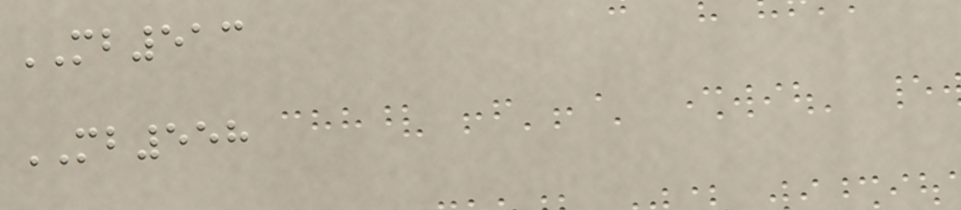MB513
MB558
